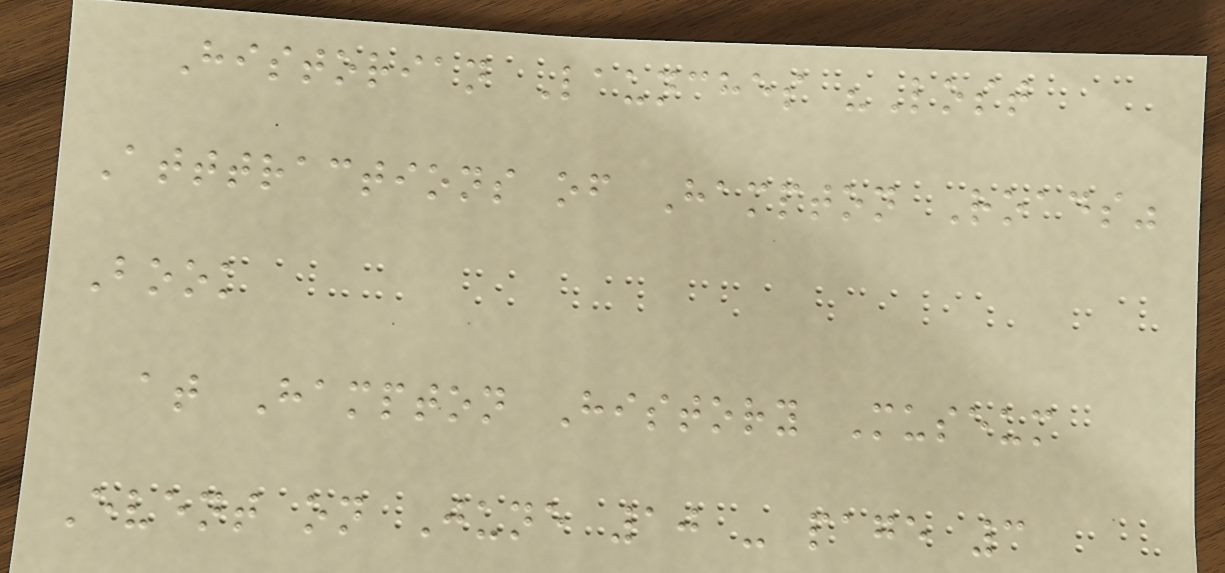Historian Launches "Lost
Atttractions of Hampton Roads"
Book
at Hampton History Museum
Event on June 10 - page 3
